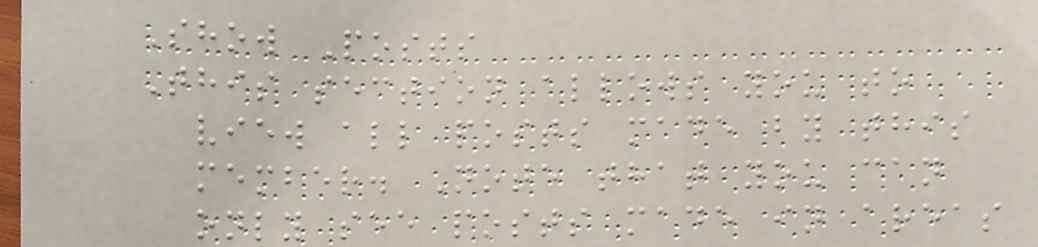Show Posts
This section allows you to
view all posts made by this
member. Note that you can
only see posts made in areas
